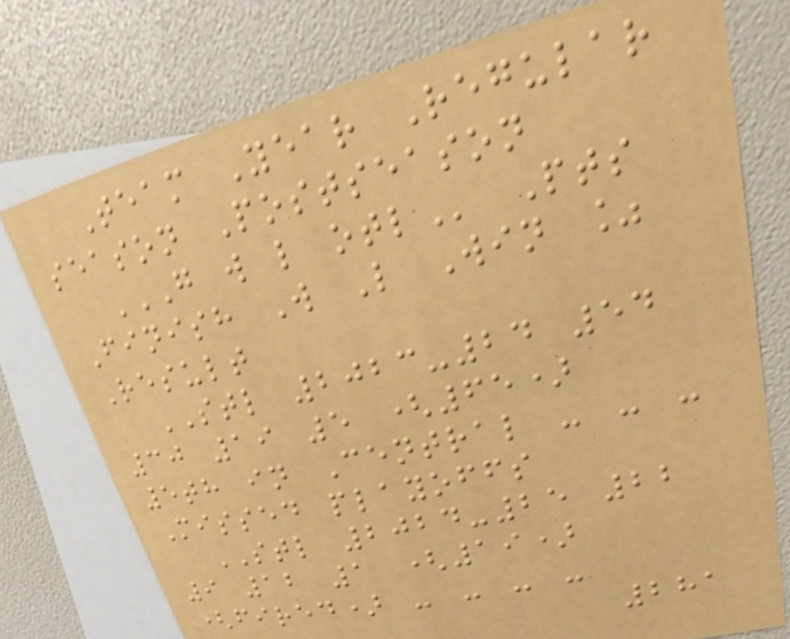Team Year Regular
season Postseason
G W L OTL Pts
Finish W L Win %
Result
STL 2023-24 54
30 19 5 (65)
5th in Central - - -
Missed playoffs
STL 2024-25 22
9 12 1 (19)
(fired) - - - -
281
